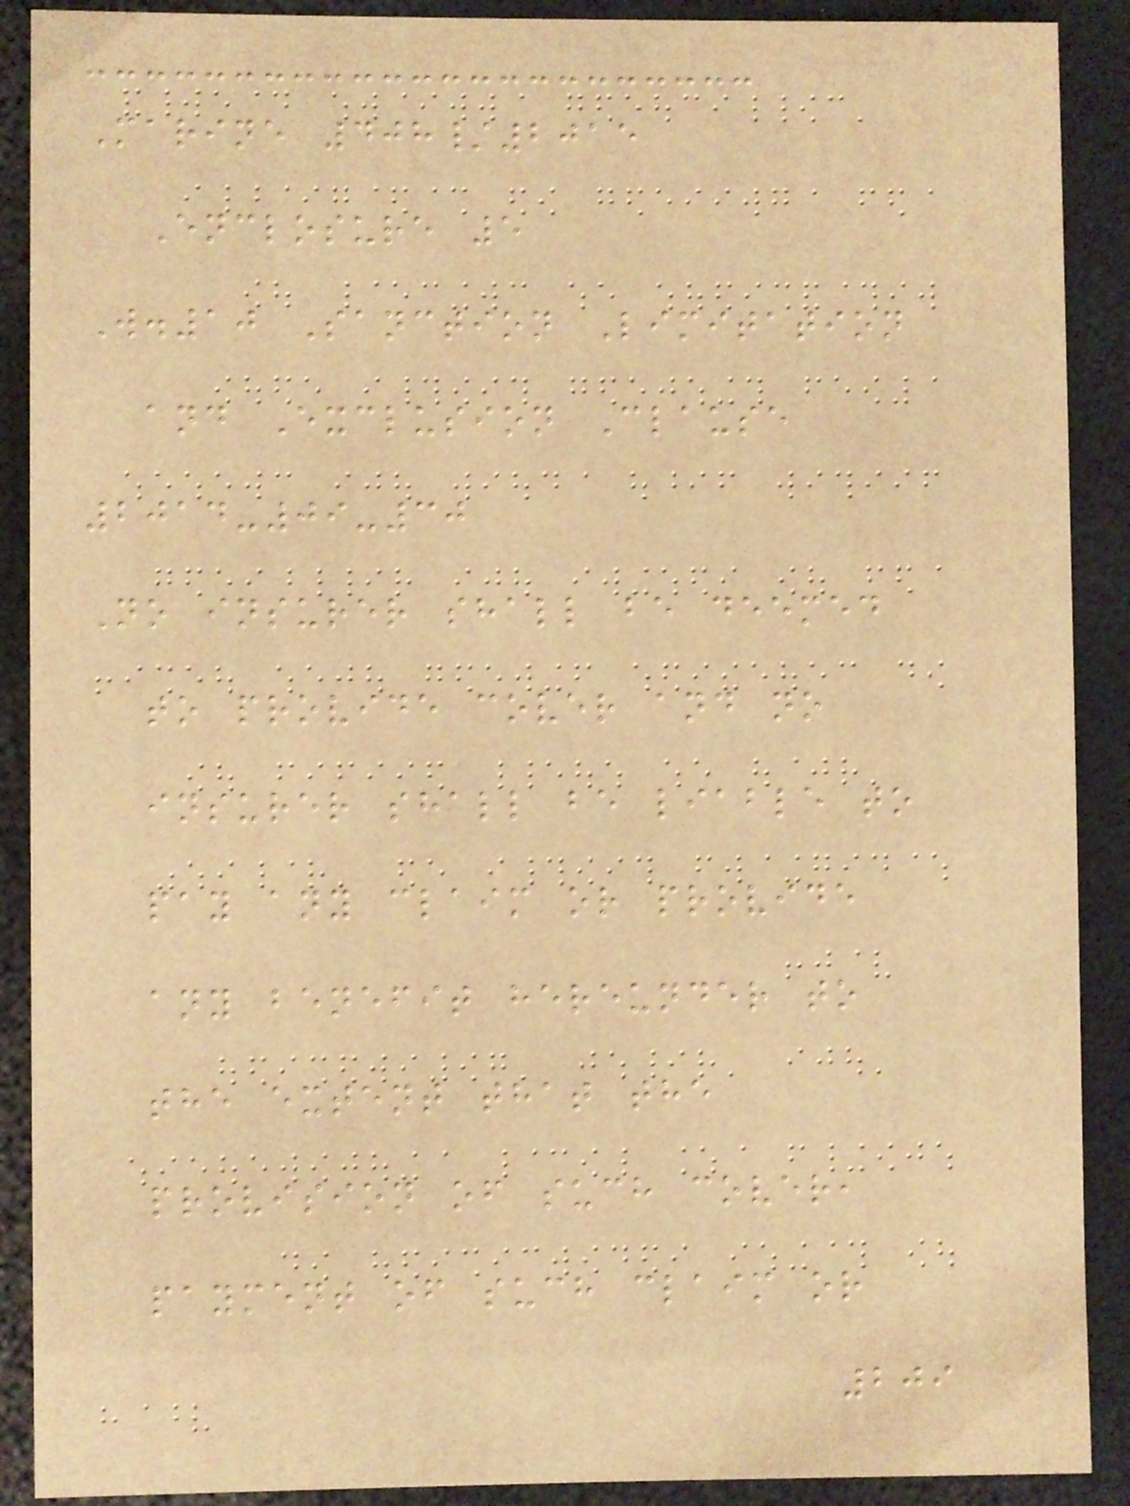Marine 408/2015
Enclosure 5
W.10 Sanction Limitation
and Exclusion Clause
2014-09-30
No insurer shall be deemed
to provide cover and no
insurer shall be liable to
pay any claim or provide
any benefit hereunder to
the extent that the
provision of such cover,
payment of such claim or
209
